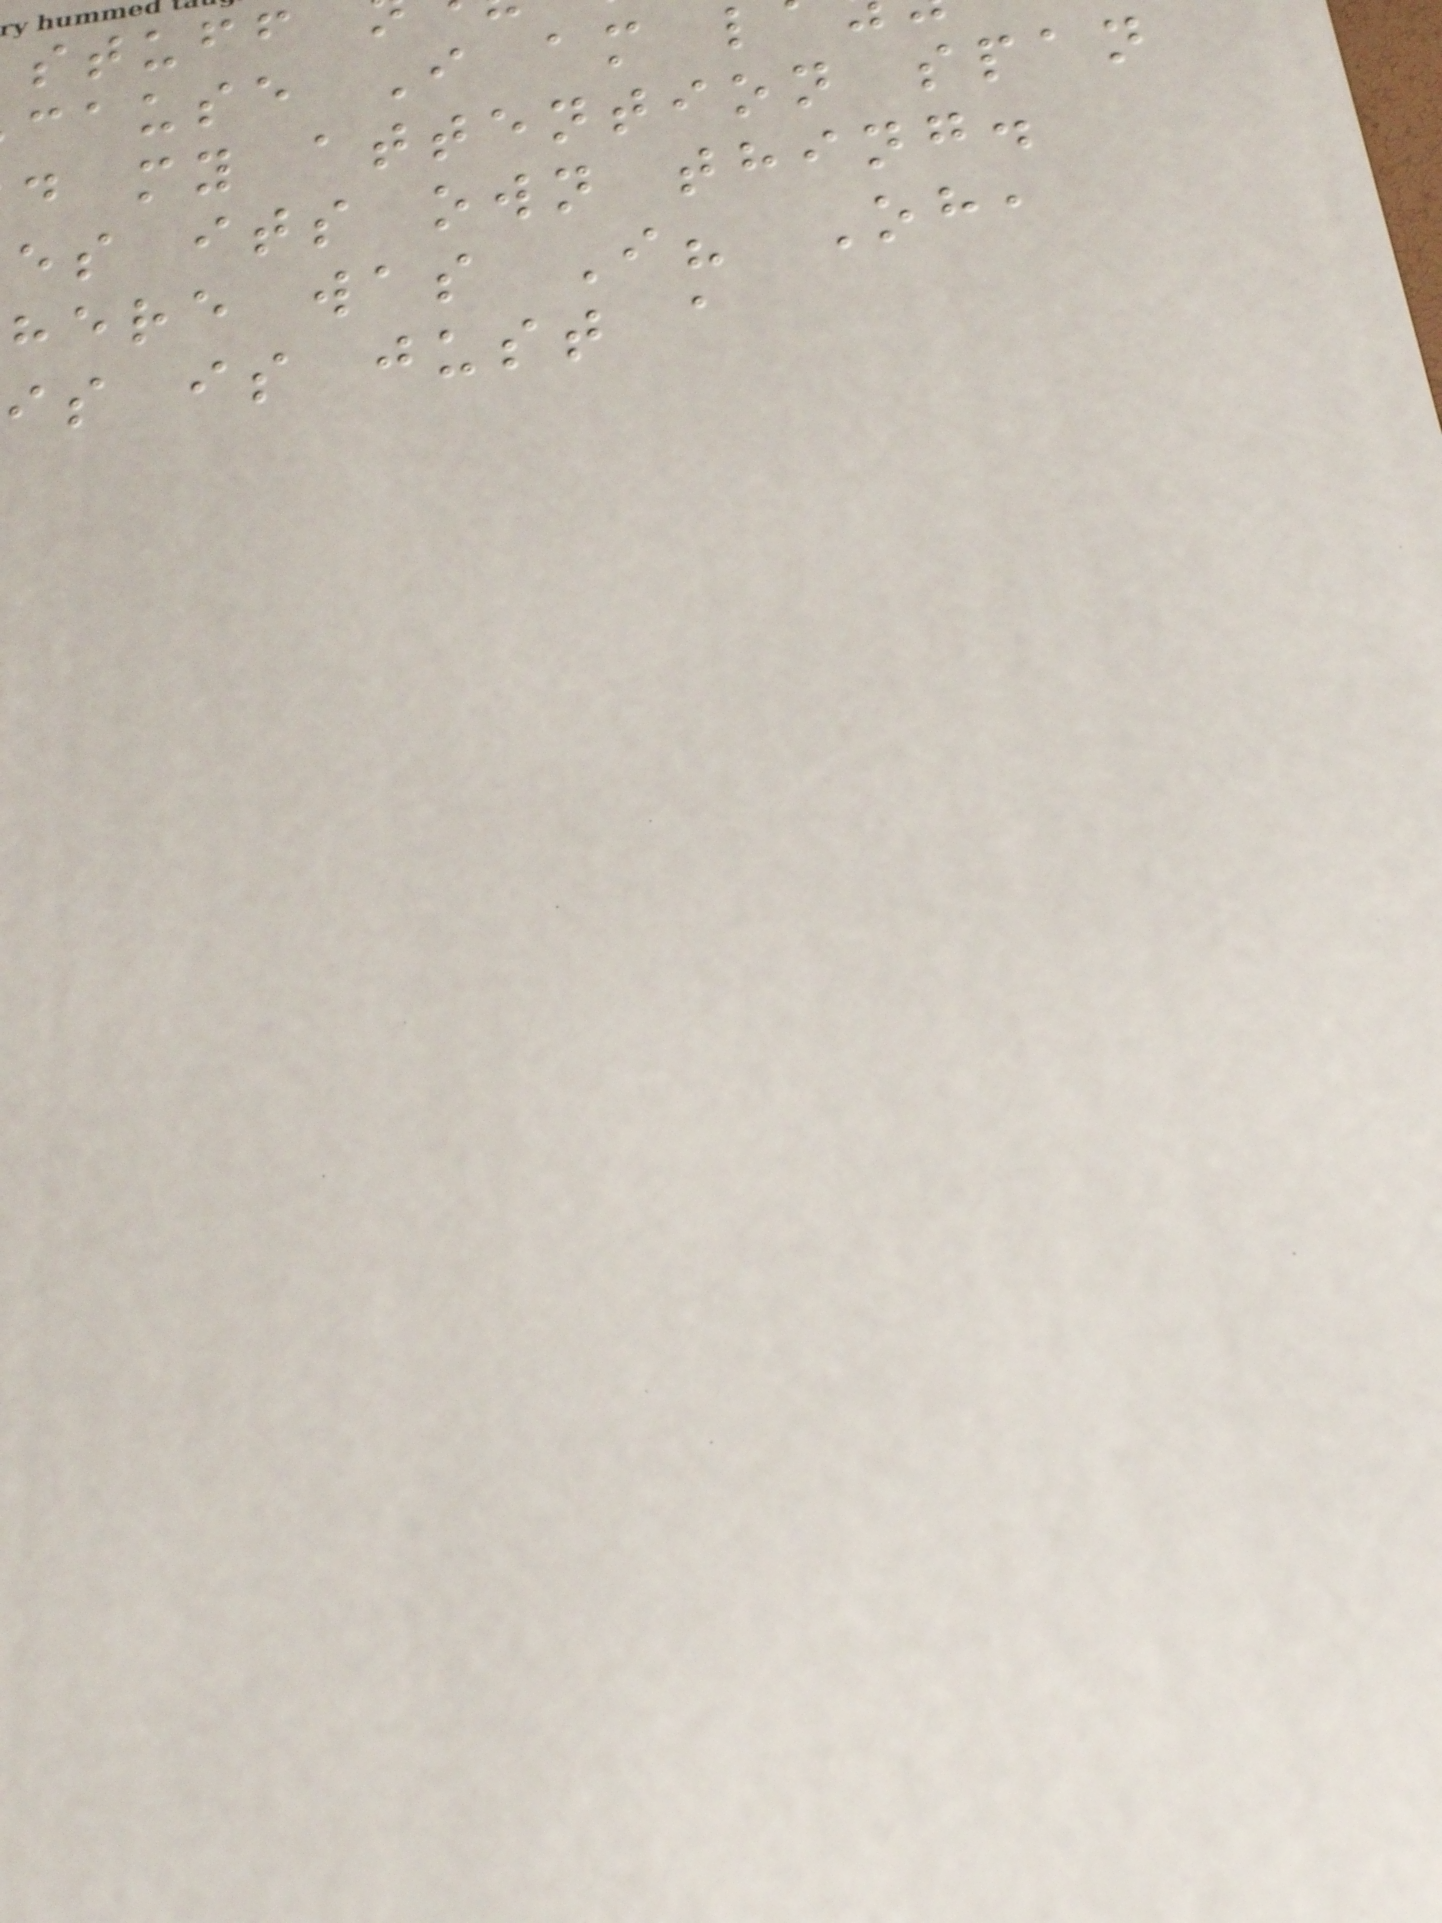stuff
cause I am l
d my attention span
es its own thing.
here was I? Oh,
is is just a
